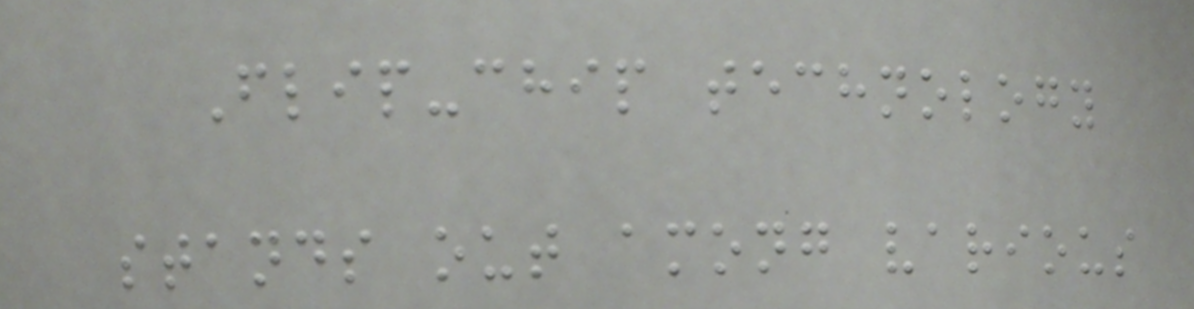Flip-chip technology
stands out among various
